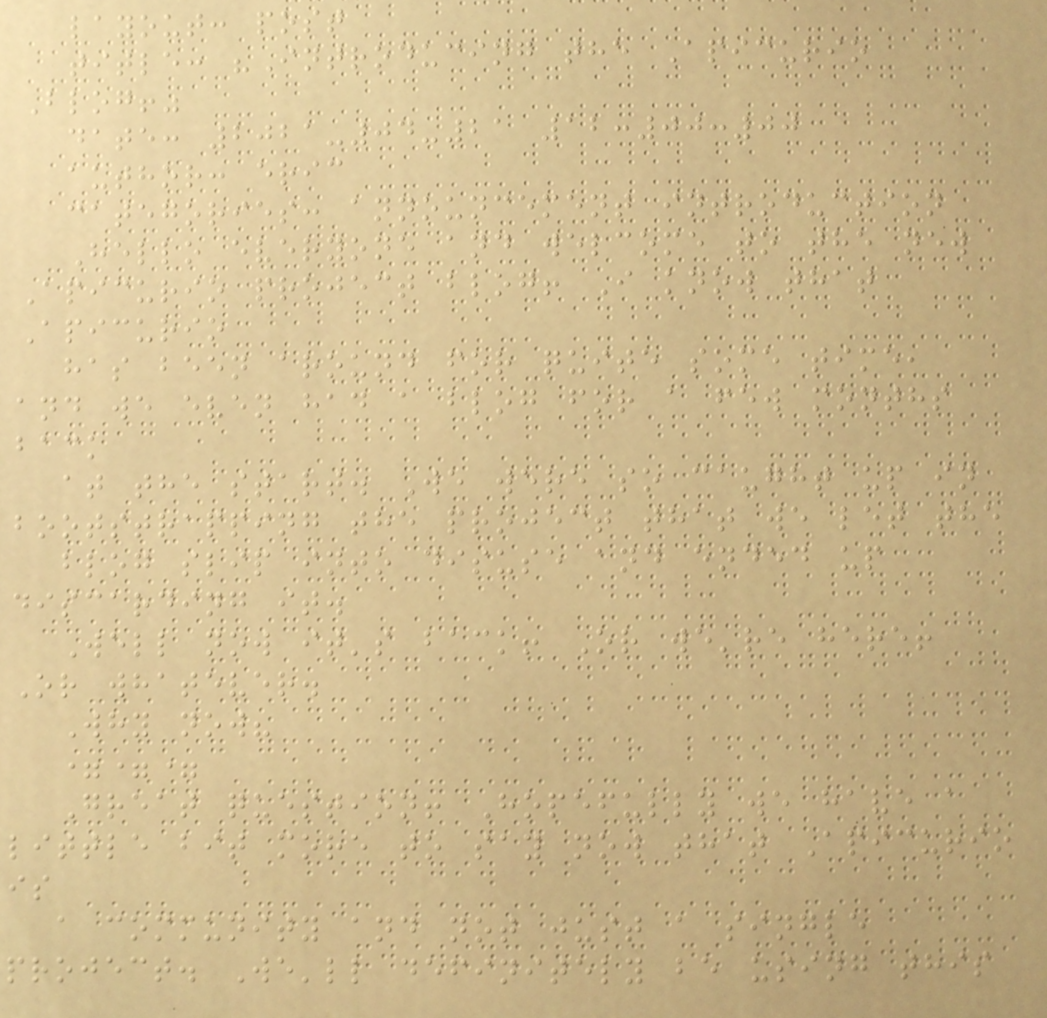layout: post
title: "Introducing the Apicurio
Blog!"
date: 2021-04-21 12:00:00
author: eric
categories: announcement introduction
Hello everyone and welcome to the new
Apicurio project blog! I know that
Apicurio
has been around for quite some time,
and we even had a blog for a few months
back
at the start. We were so caught up in
bootstrapping the project that we let the
blog slip into disuse and ended up
discarding it.
Well now it's back! Or we're here!
Or whatever.
Why now?
===
Great question! Hopefully we have a
little bit more to say now that Apicurio
is
a community and not just a single
project. We'll definitely be using this
